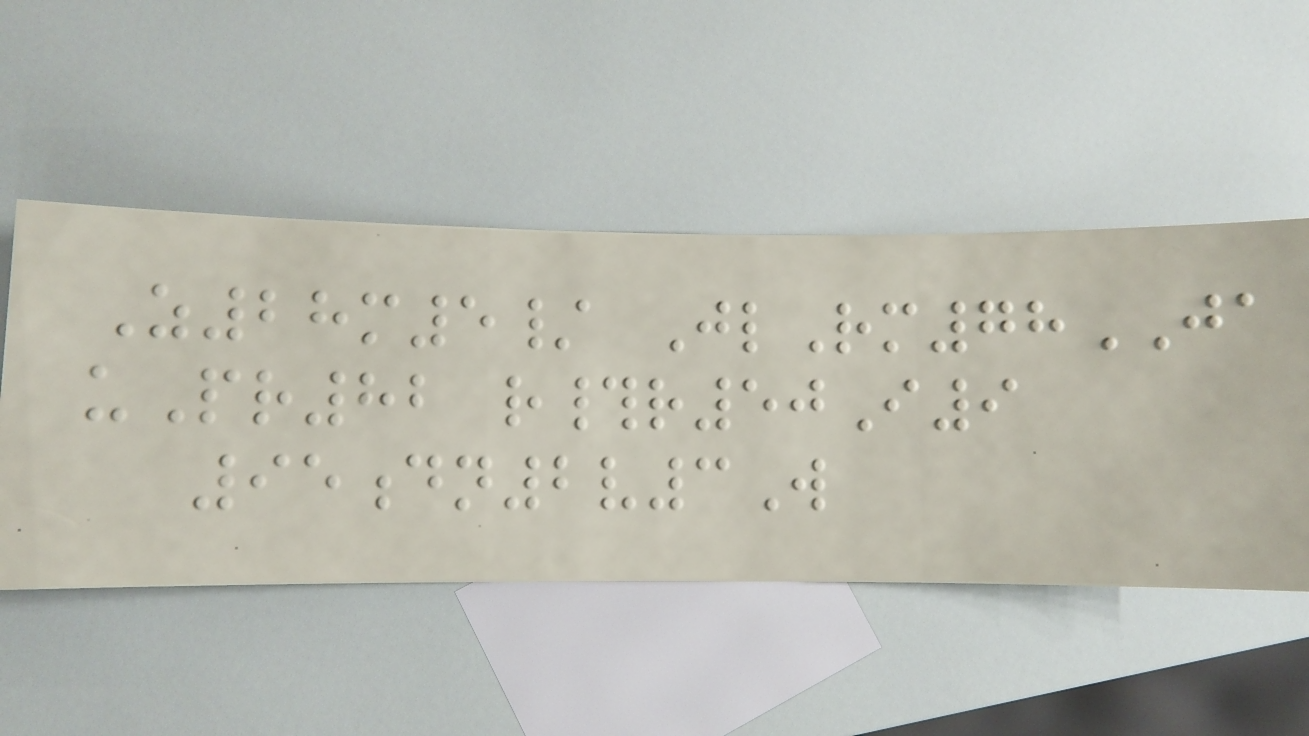Z28m5/ JlRm78JA
uPr82 r#r50I9
95dn2v3W
